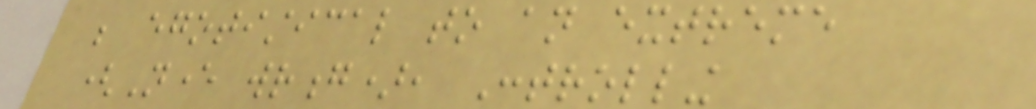be egotistical to an extreme
(Never wrong), Controlling
